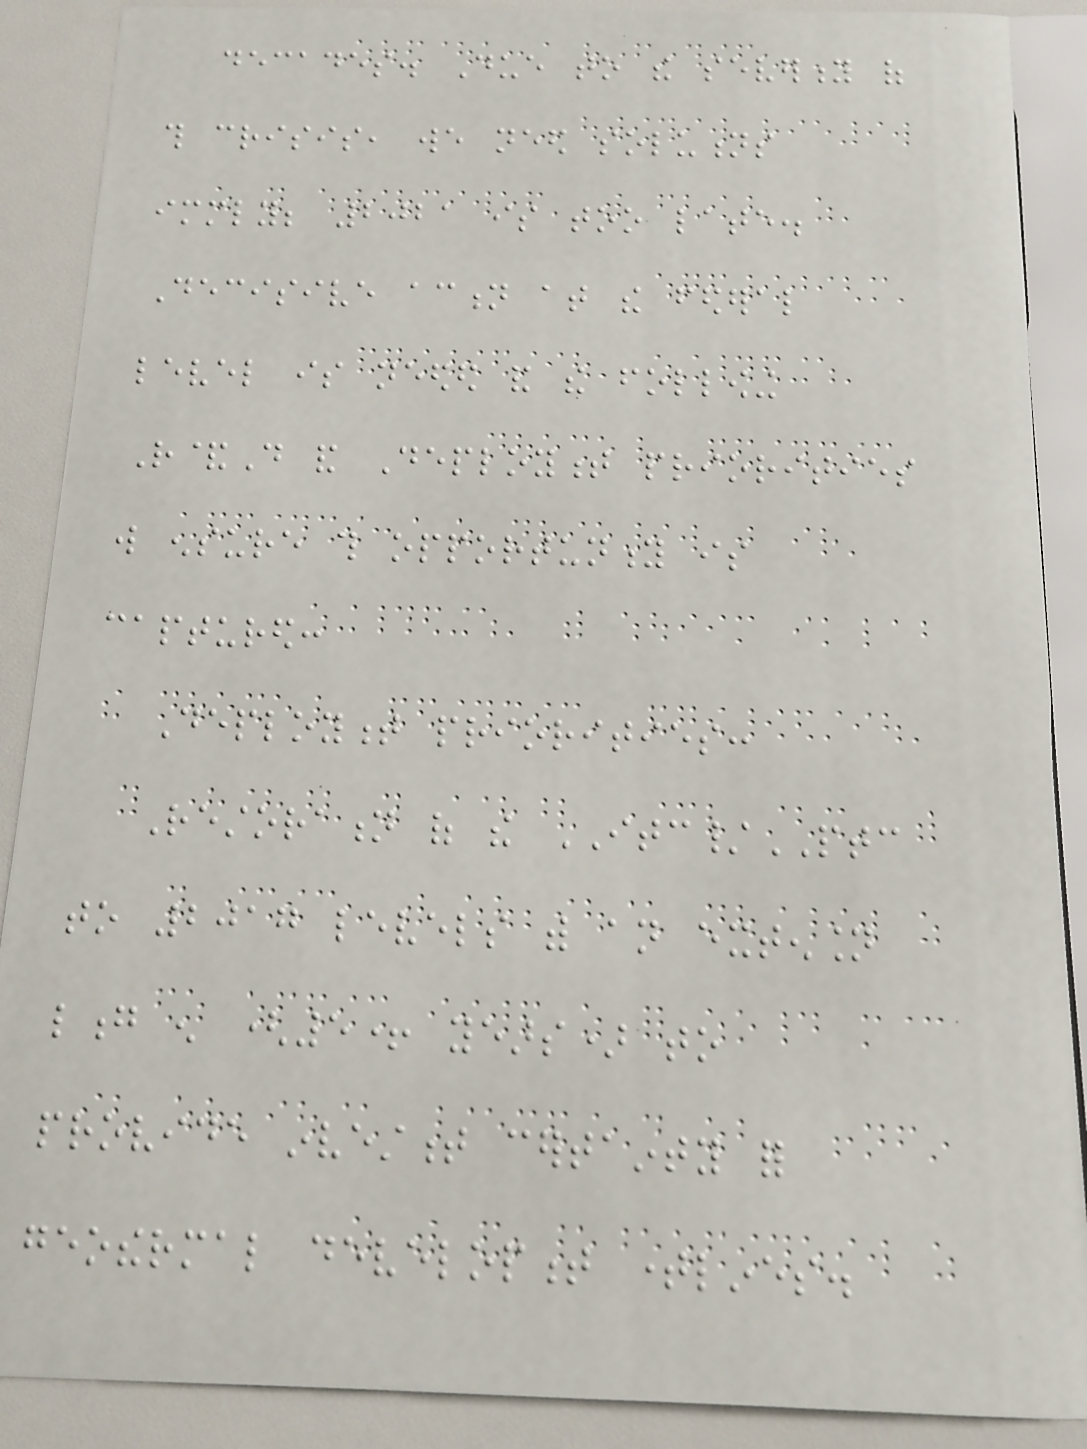decades. Due to the severity of
this crisis, we need solutions
immediately; 2021 is too late.
Decisive action at the federal
level is needed and the following
R&D and Deployment priorities
will ensure this opportunity is
captured:
Deployment priorities:
Restoration of the ITC/PTC
to 2017 levels with an extension
long enough (5+ years) to
provide investment certainty for
geothermal development timelines.
